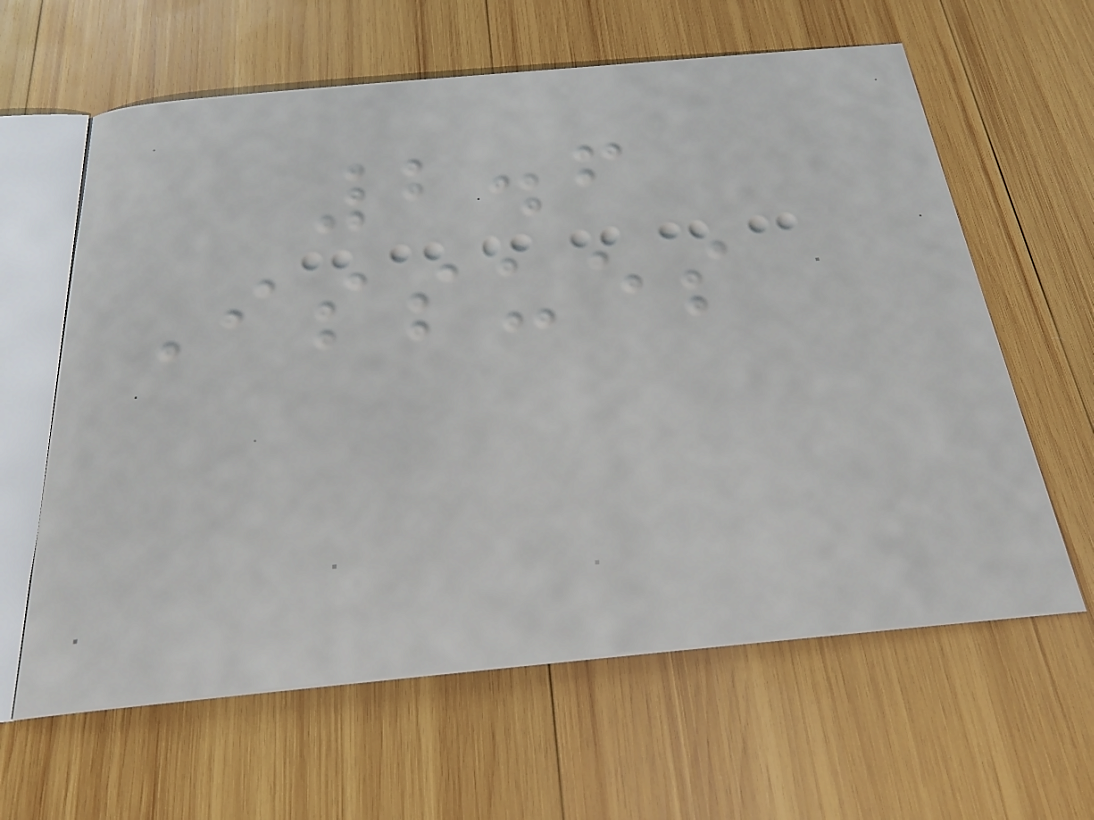2.6
Issues
